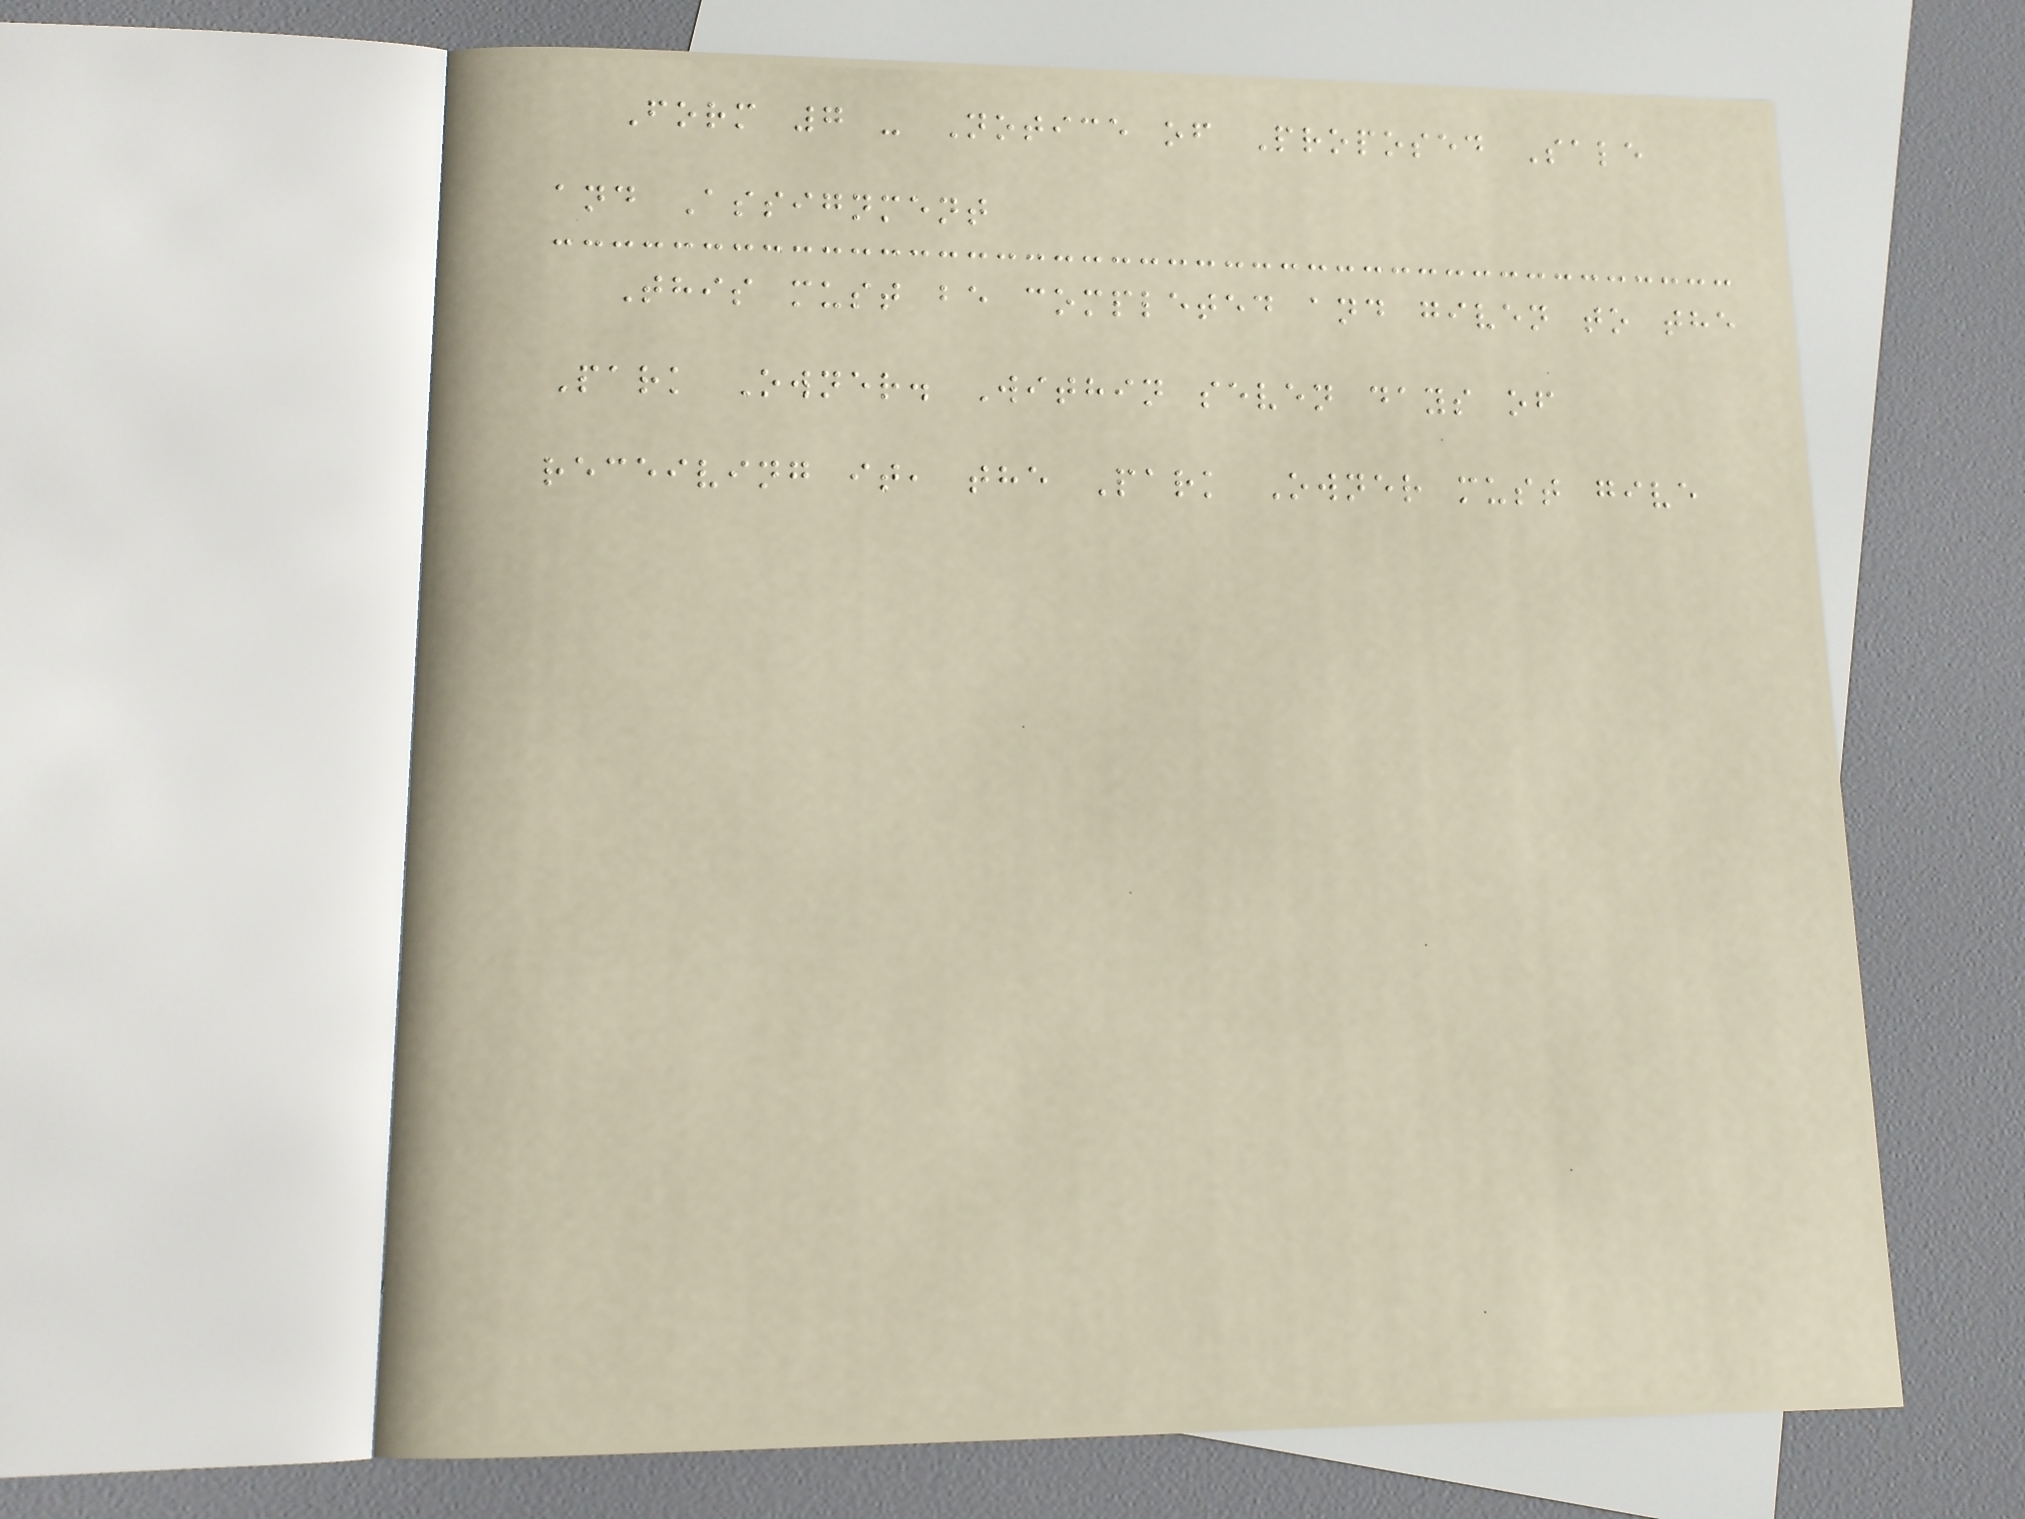Form 7 - Notice of Proposed Sale
and Assignment
This must be completed and given to the
Park Owner. Within seven days of
receiving it, the Park Owner must give
